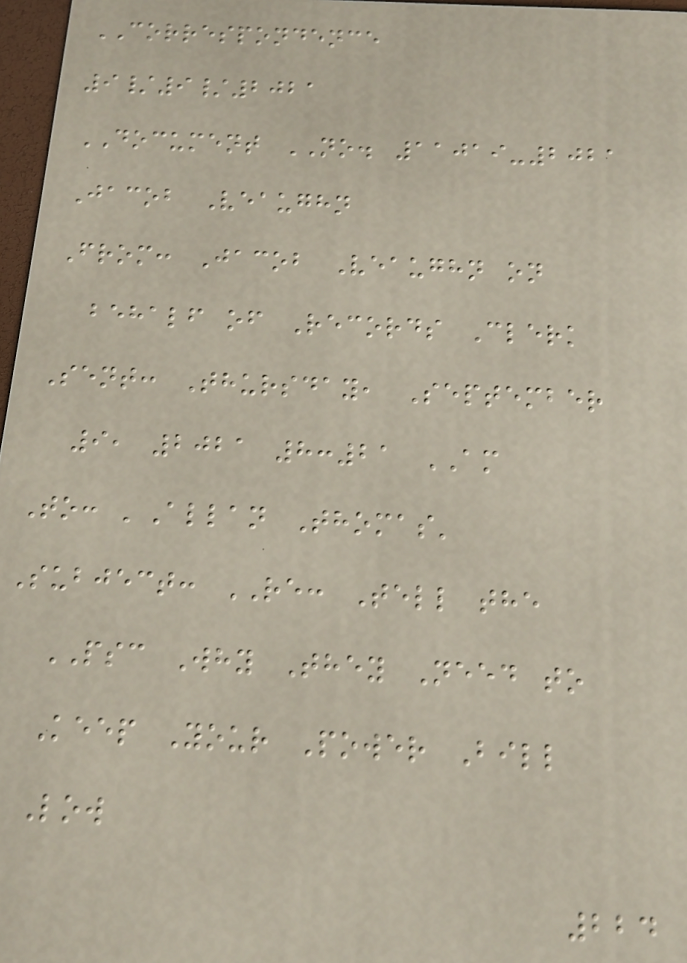CORRESPONDENCE
9/9/2021
DOCUMENT NO. 11019-2021
Jacob Veaughn
From: Jacob Veaughn on
behalf of Records Clerk
Sent: Thursday, September
9, 2021 8:21 AM
To: 'Allan Thomas'
Subject: RE: Tell the
PSC Why They Need to
Keep Your Power Bill
Low
224
